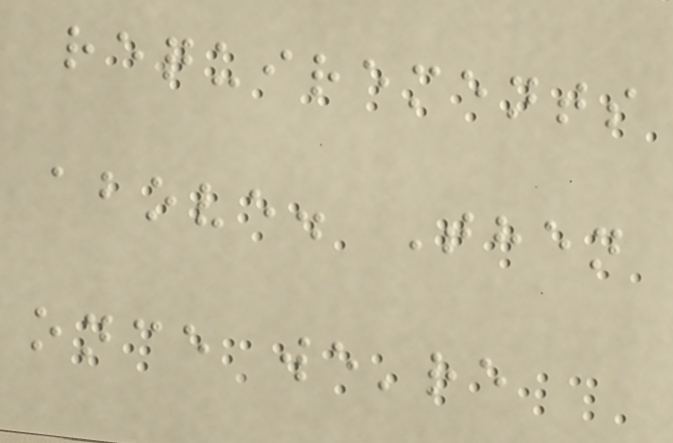requirements
above. Then
once we're
